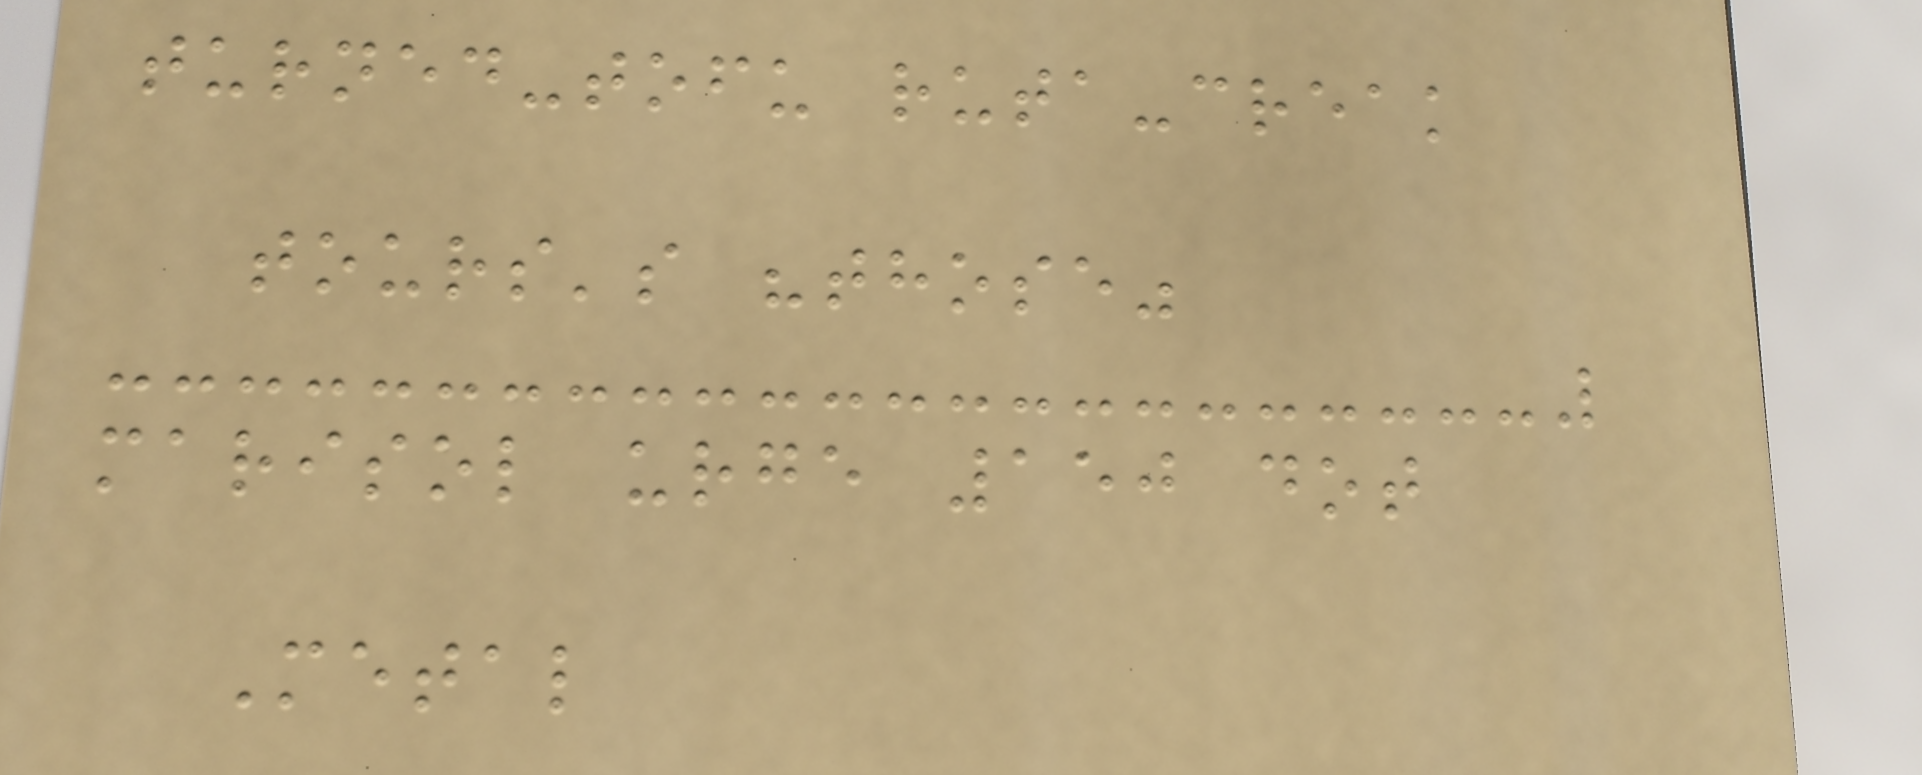turned-tofu ruta-creak
tours's "those"
marisol urge 150 dot
Metal
